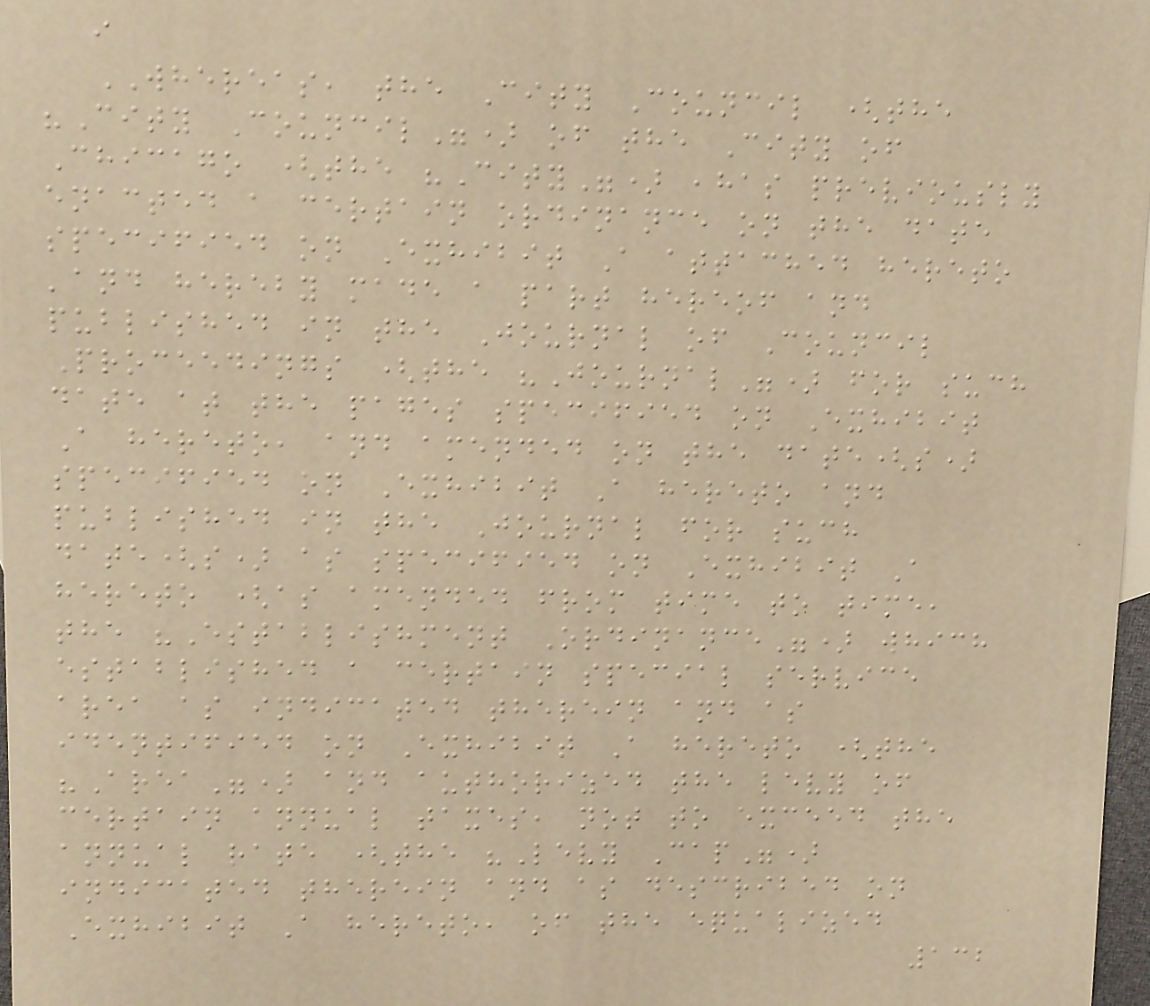i
WHEREAS, the City Council (the
"City Council") of the City of
Chicago (the "City") ,has previously
enacted a certain ordinance on the date
specified on Exhibit A attached hereto
'and hereby made a part hereof and
published in the Journal of Council
Proceedings (the "Journal") for such
date at the pages specified on Exhibit
A hereto, and amended on the date(s)
specified on Exhibit A hereto and
published in the Journal for such
date(s) as specified on Exhibit A
hereto (as amended from time to time,
the "Establishment Ordinance") which
established a certain special service
area as indicated therein and as
identified on Exhibit A hereto (the
"Area") and authorized the levy of
certain annual taxes, not to exceed the
annual rate (the "Levy Cap")
indicated therein and as described on
Exhibit A hereto, of the equalized
132
